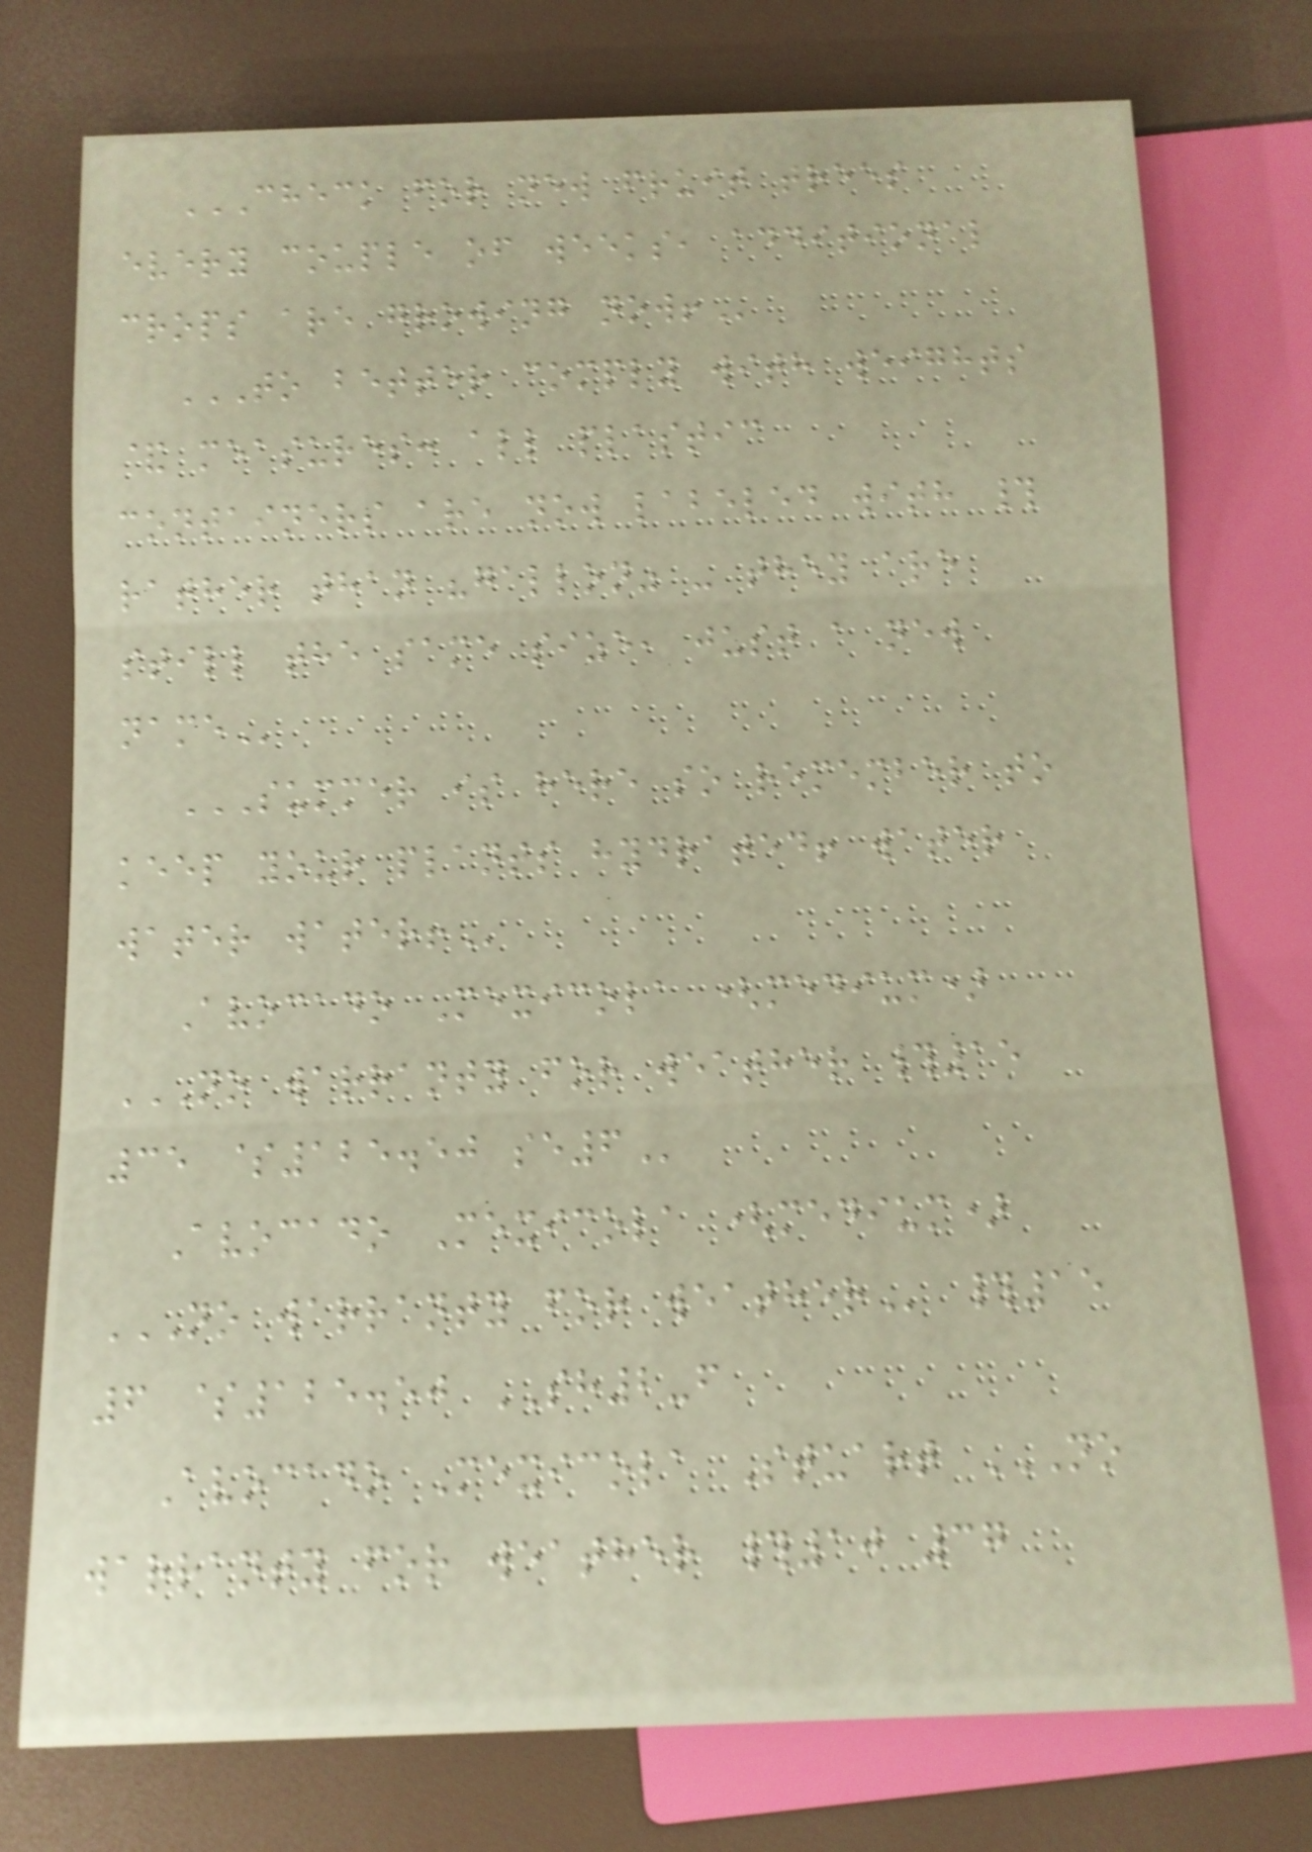CHECK FOR NEW FRUIT TREES
EVERY COUPLE OF WEEKS, ADDITIONAL
CROPS ARE GROWING NOW!
TO BETTER COMPLY WITH WEIGHTS
& MEASURES: ALL PLASTIC
CONTAINERS ARE NOW LABELED WITH #
RATHER THAN "GALLON" - THEY ARE
STILL THE SAME SIZE, JUST A NEW
NAME
SUMMER IS HERE SO REMEMBER TO
KEEP YOUR PLANTS HYDRATED! WATER
WATER WATER!
Avocado Mexicola (medium)
NO WARRANTY FOR WEATHER #15
35 $125.50 SE6
Avocado Mexicola (medium)
NO WARRANTY FOR WEATHER #15
6 $125.50 SH2-f
Avocado Mexicola Stuart NO
WARRANTY FOR WEATHER #10 37
